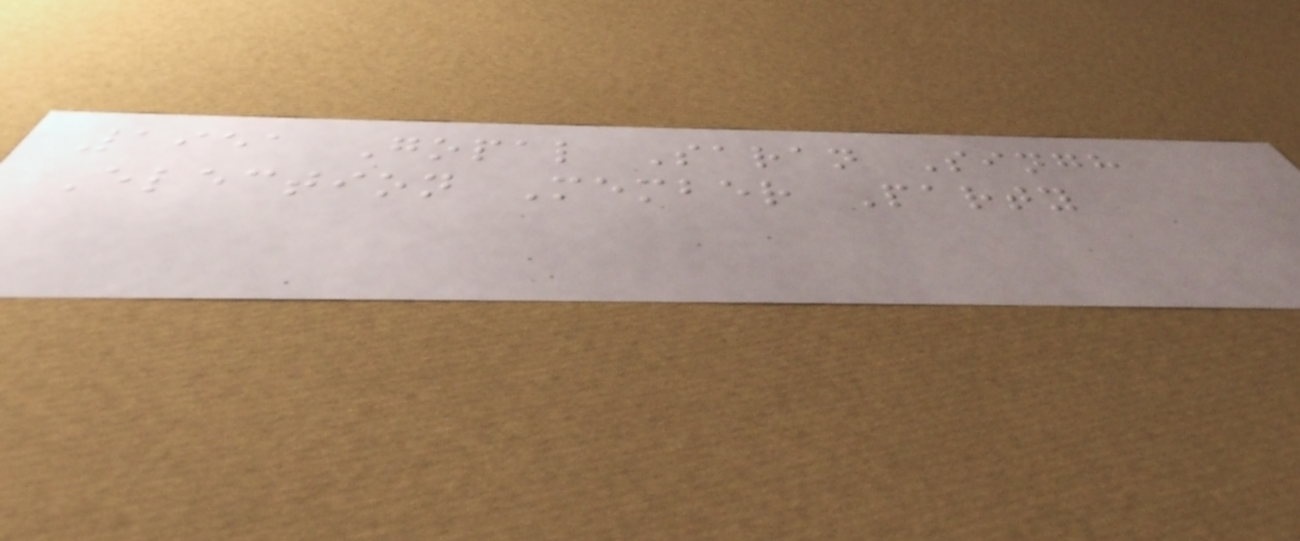1951 Gopal Saran Singh
Election Member Party
